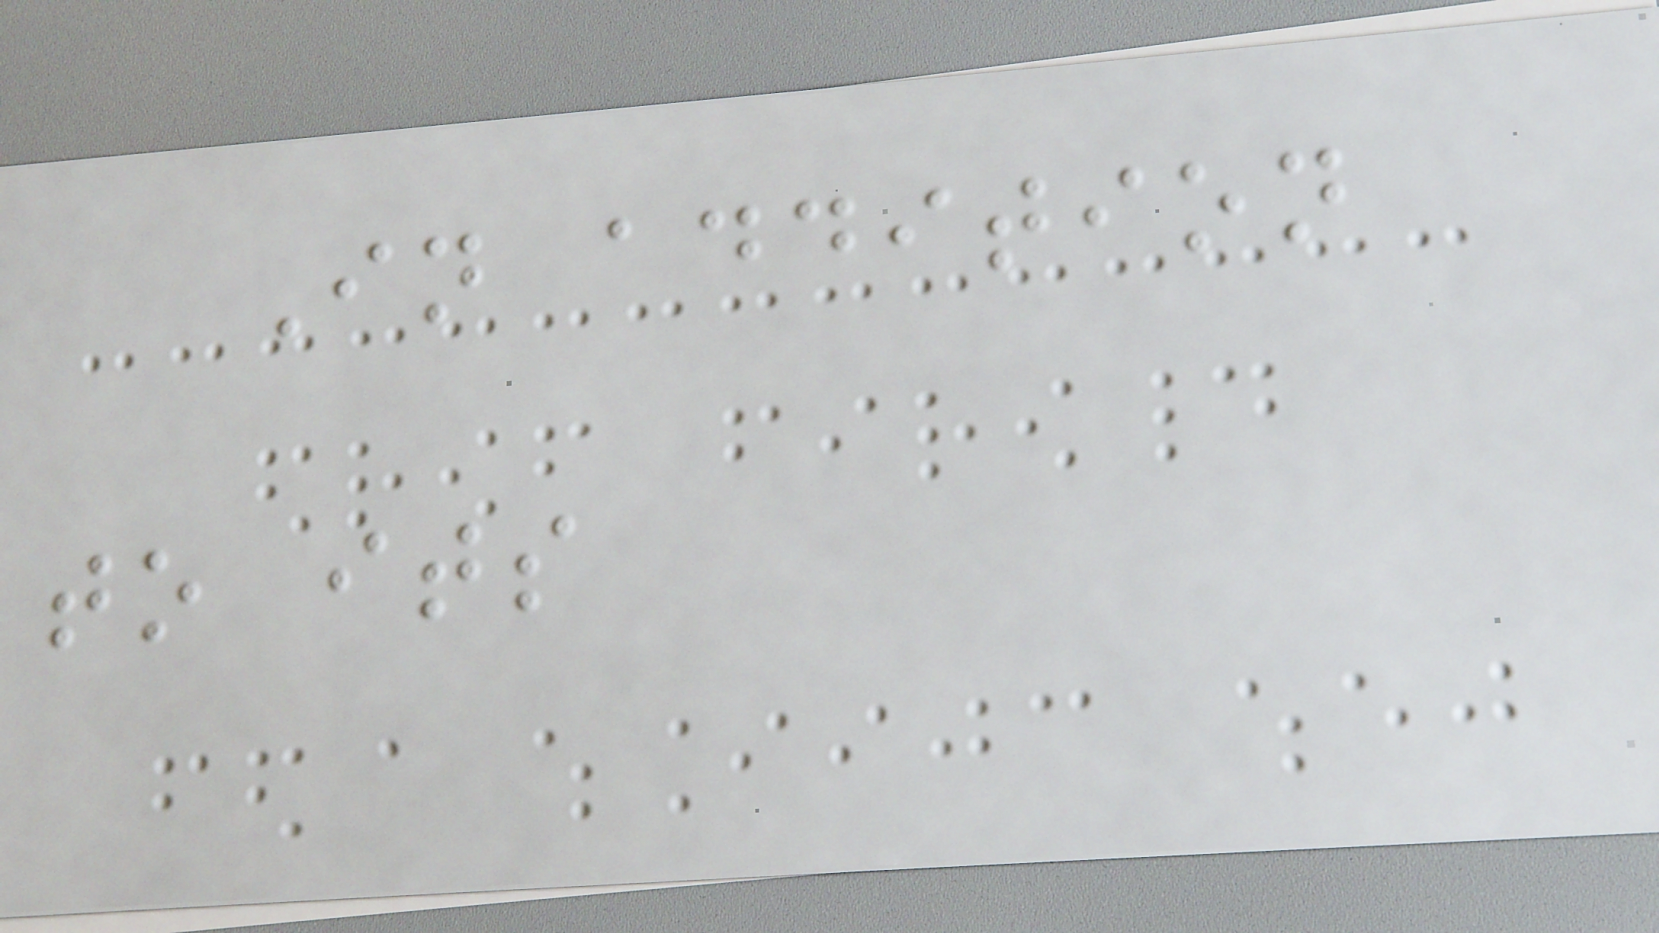In addition
to its
